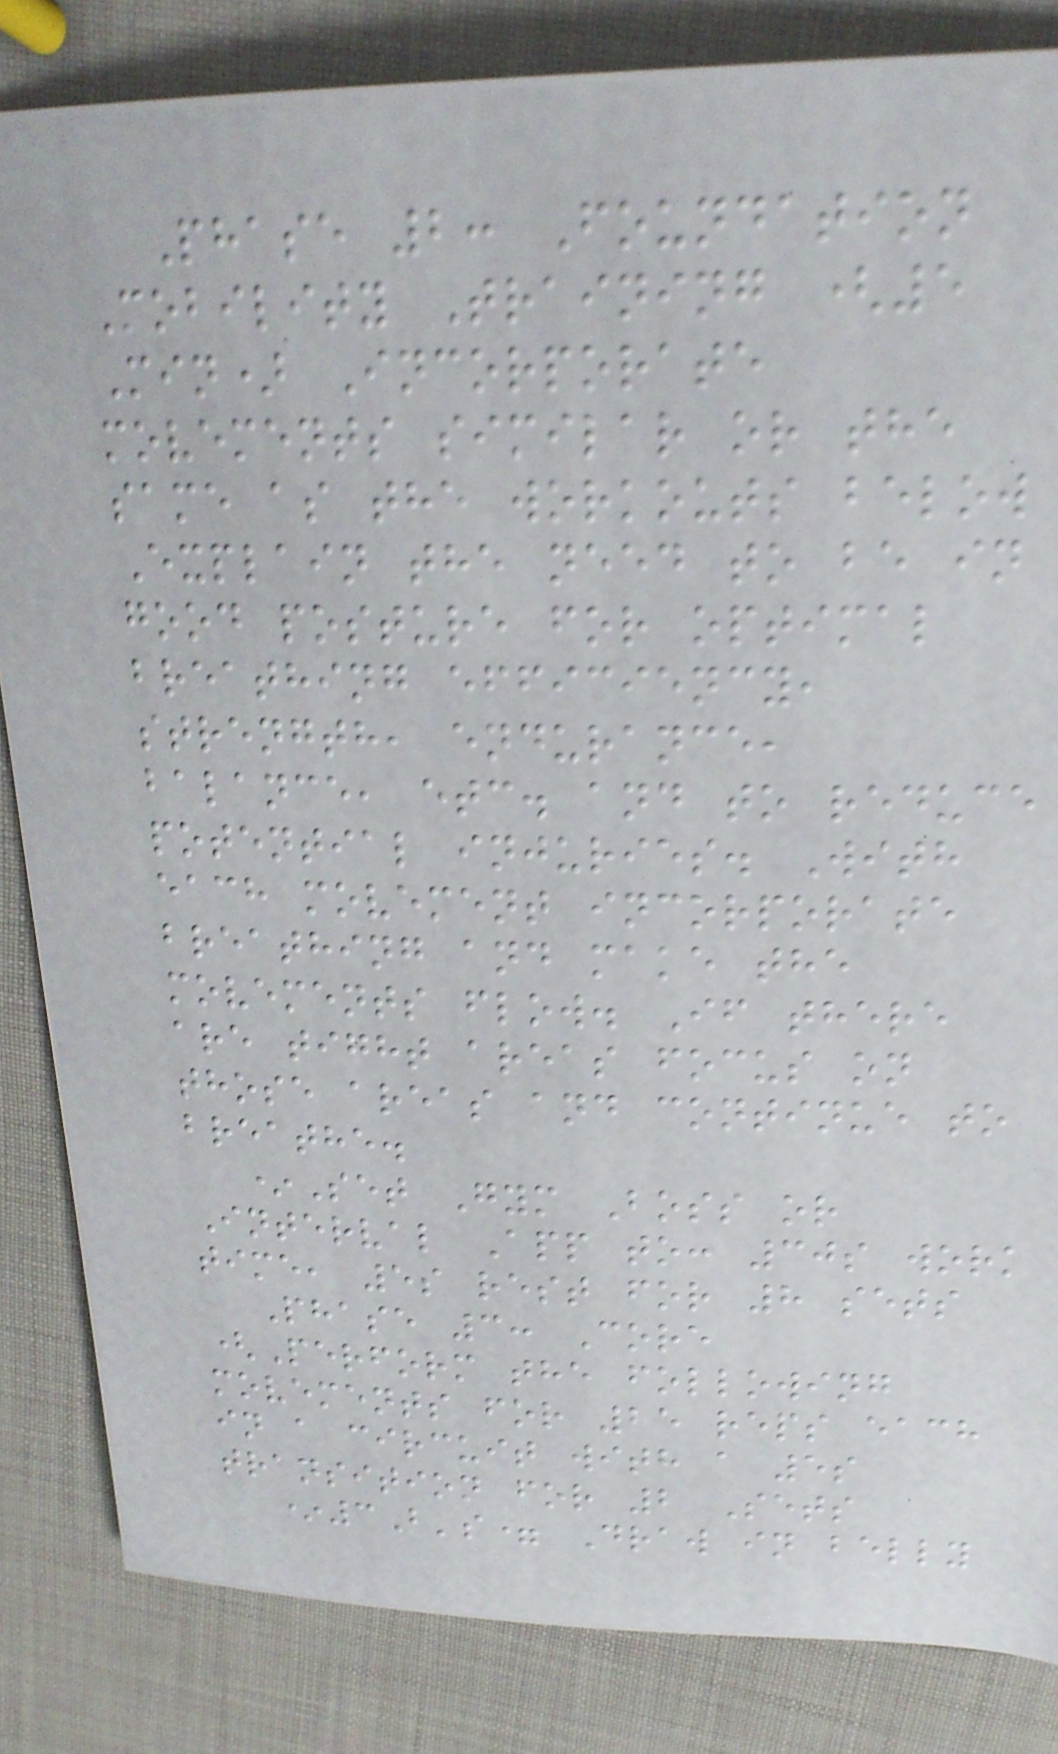Phase 2: Foundation
Mobility Training (5
Min) Incorporate
movements similar or the
same as the workouts below
Explain the need to be in
good posture for optimal
breathing efficiency,
strength, endurance,
balance, etc. and to reduce
potential injuries. With
each movement incorporate
breathing and make the
movements flow. If there
are tight areas focus on
those areas and continue to
breathe.
*Set Gym Boss or
Interval App to: 30s work
time, 5s rest for 8 sets
Phase 3: Core
(Perform the following
movements for 25 reps each
in a circuit with a 5s
transition for 2 Sets
*3B's= Draw in belly
